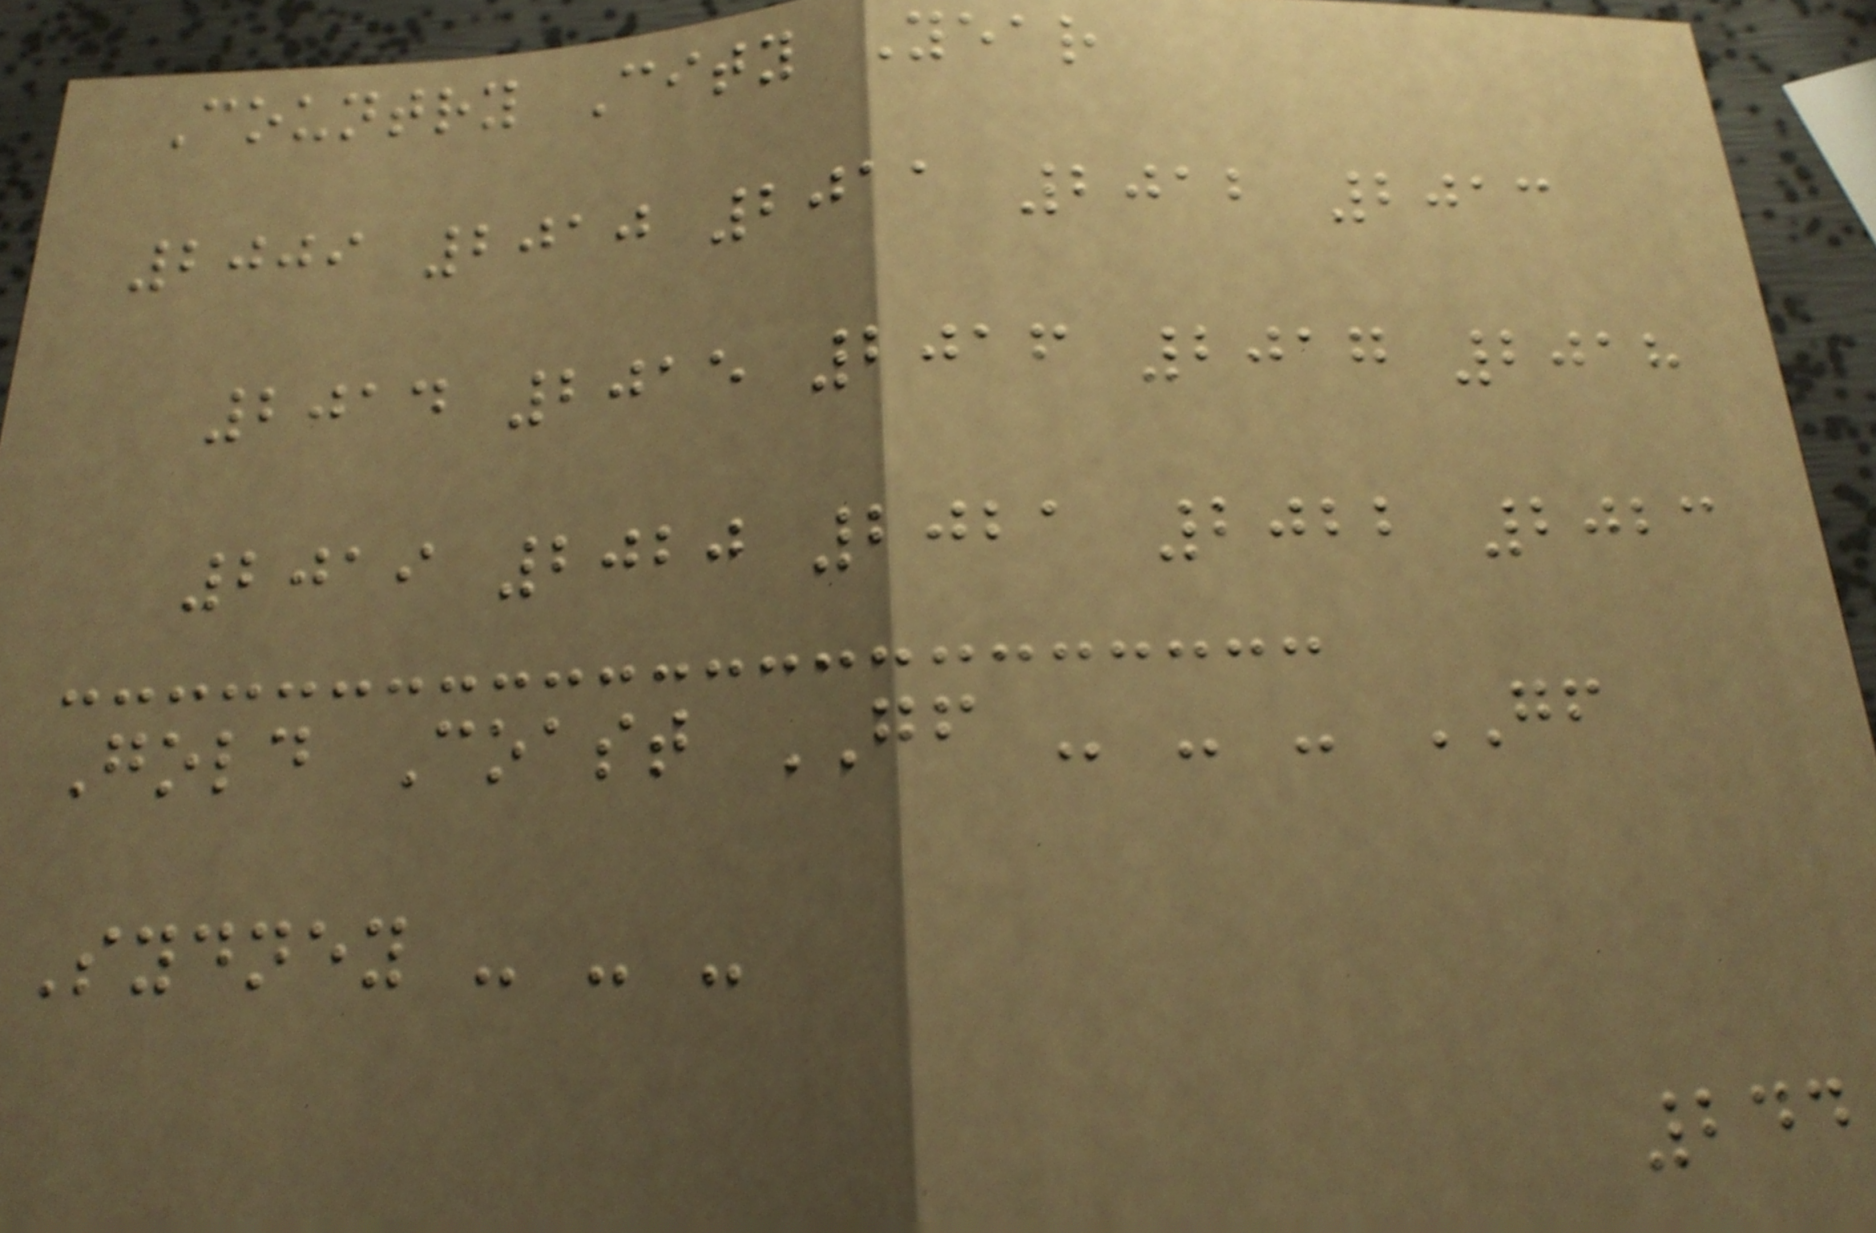Country City Year
2009 2010 2011 2012 2013
2014 2015 2016 2017 2018
2019 2020 2021 2022 2023
Gold Coast GF - - - GF
Sydney - - -
244
